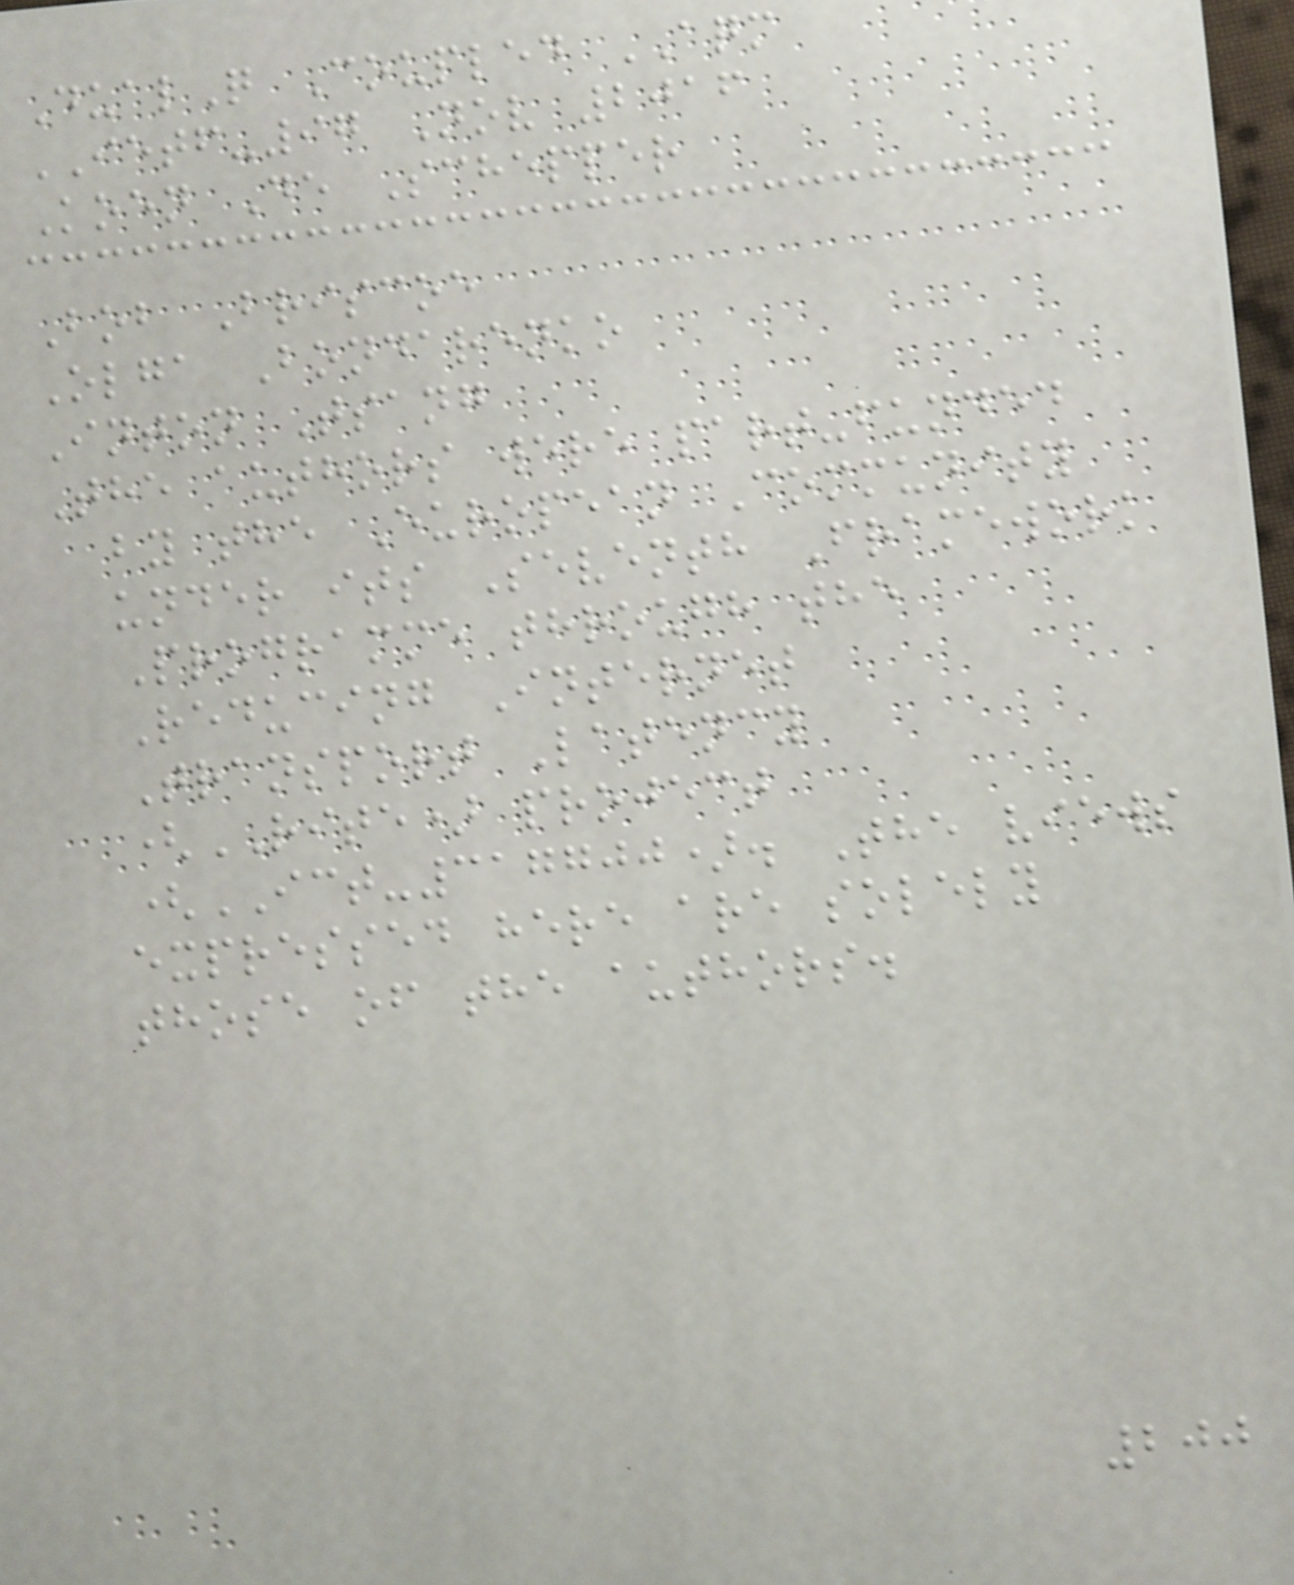DualQ Coupled AQM
IETF-97 Nov 2016
Koen De Schepper
Bob Briscoe
Olga Bondarenko
Inton Tsang
The authors were part-funded
by the European Community
under its Seventh Framework
Programme through the
Reducing Internet
Transport Latency
(RITE) project
(ICT-317700). The views
expressed here are solely
those of the authors.
200
